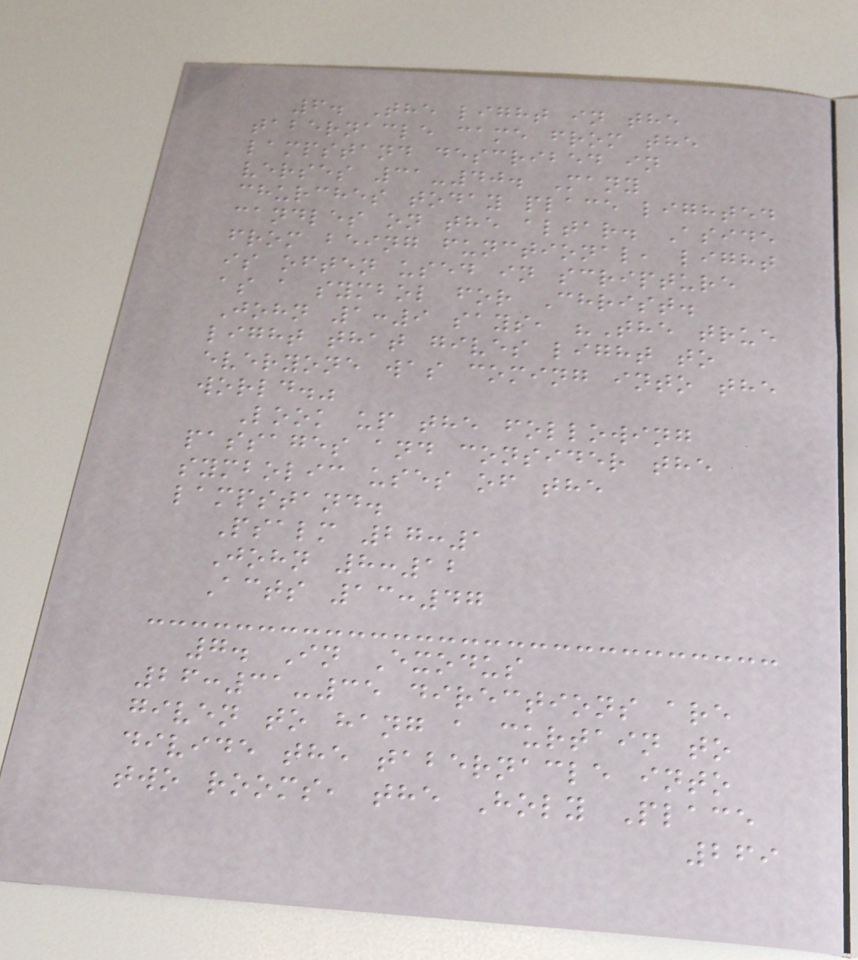6. The light in the
tabernacle came from the
lampstand described in
verses 31-40. Many
churches today place lighted
candles on the altar. Aside
from being functional, light
is often used in scripture
as a symbol for Christ.
John 1:9 says, "The true
light that gives light to
everyone was coming into the
world."
Look up the following
passages and consider the
symbolic uses of the
lampstand.
Psalm 27:1
John 8:12
Acts 13:47
7. In Exodus
26:31-35 directions are
given to hang a curtain to
divide the tabernacle into
two rooms, the Holy Place
269
